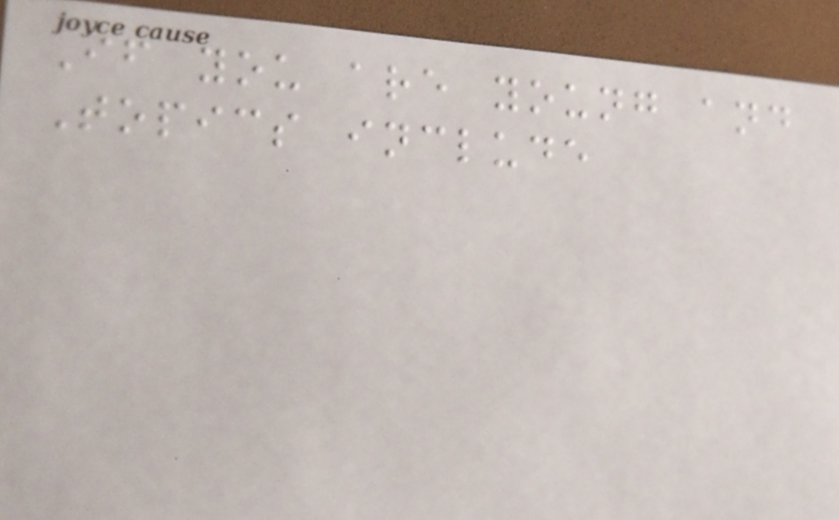If you are young and
Topics include
